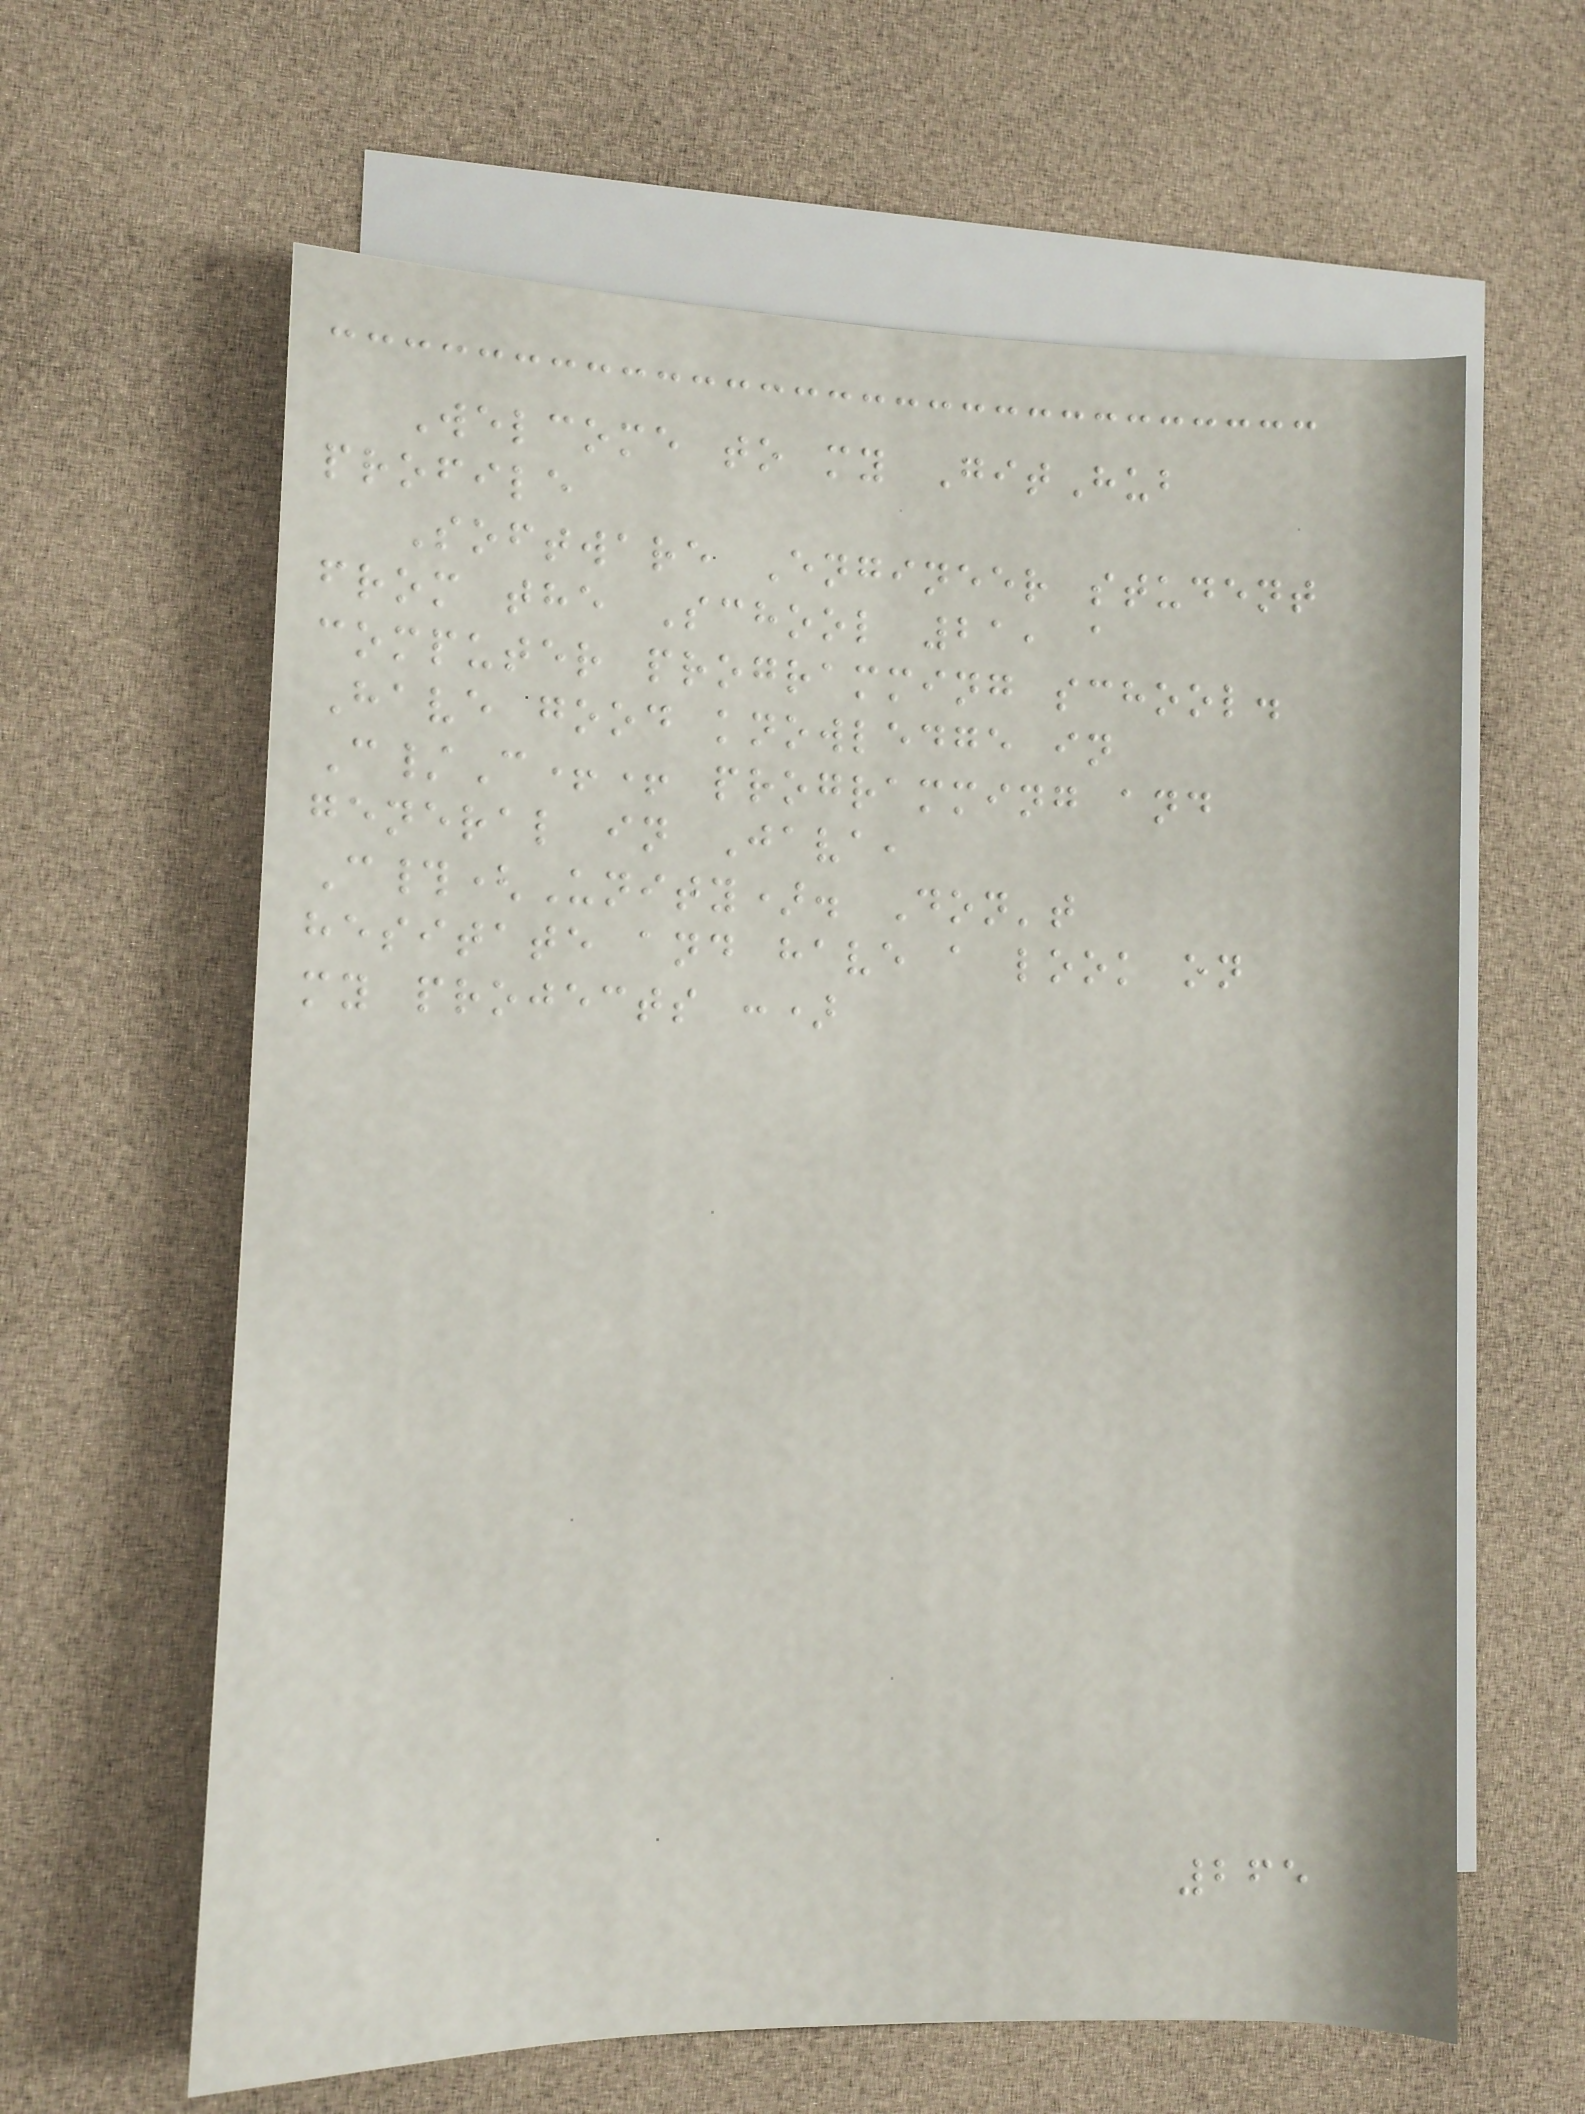Welcome to my GitHub
profile
Software Engineer student
from the School 21, a
computer programming school.
Have good knowledge in
C/C++ programming and
general in Java,
C#(Unity). Don't
hesitate and have a look on
my projects :)
265
